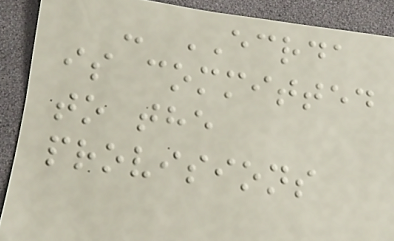- ECRDA
is committed
to the
provisions
